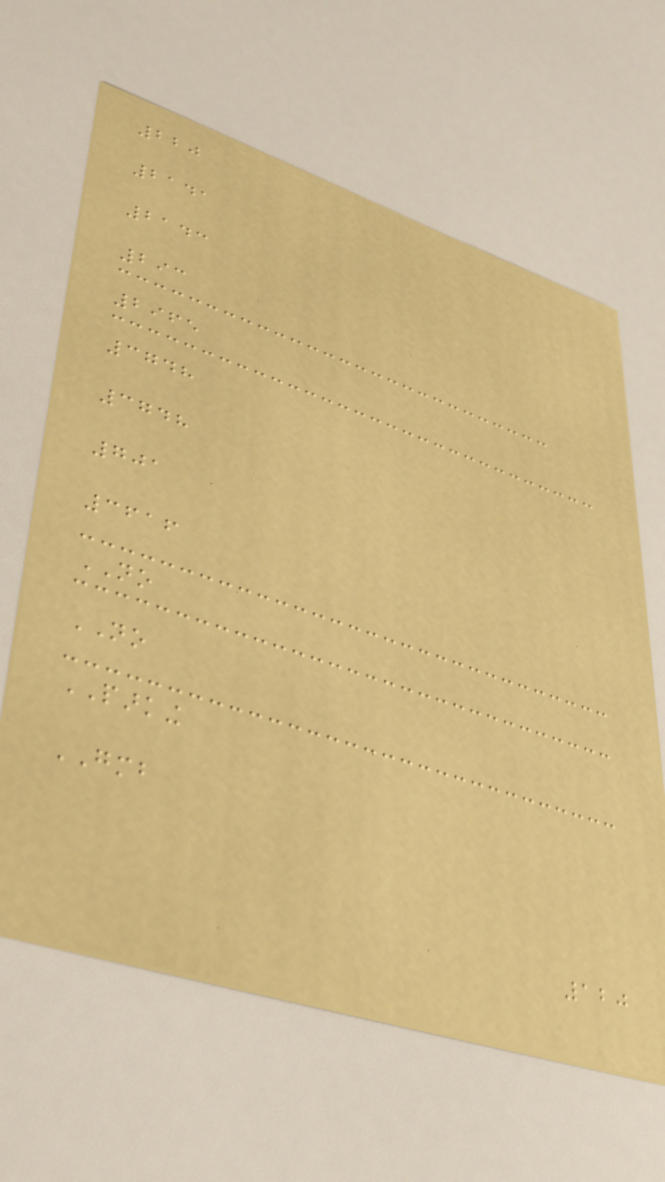220
2141
2143
293
2965
3748
3748
701
3616
NO
NO
PARKING
GMB
120
